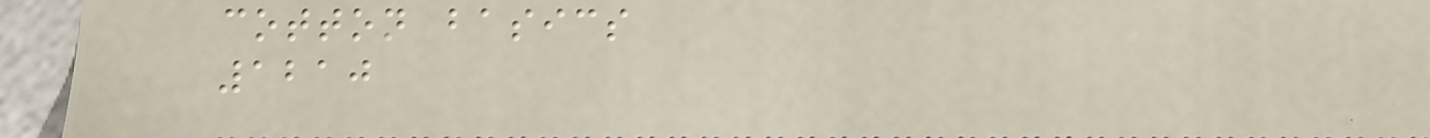cotton basics
1210
